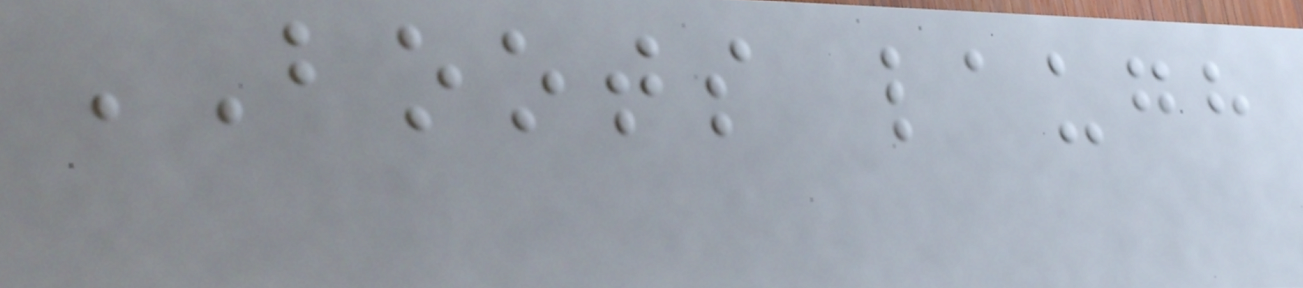BOOTS laugh
